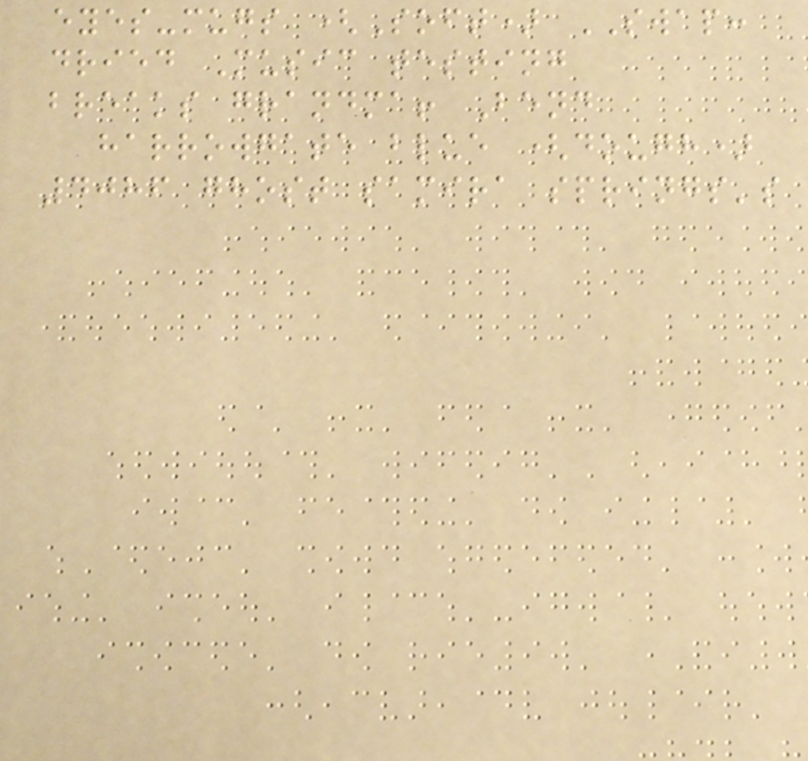eyes-mugs (Soft) SWAP:
dried Music testing
breaks grandma! Bend
harrowgate blue (dough)
4086 ghost samira springs's
